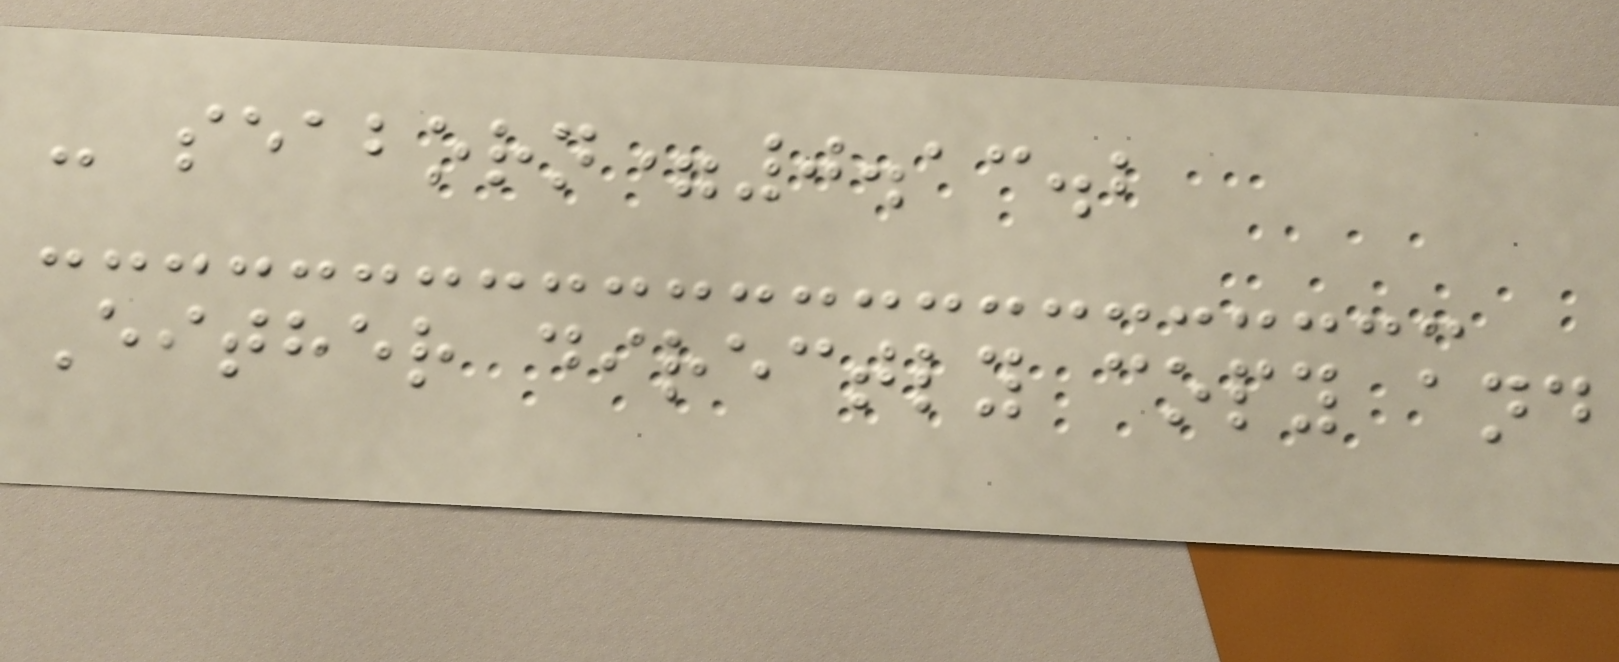- seaborn=0.13.2
Either directly copy and
